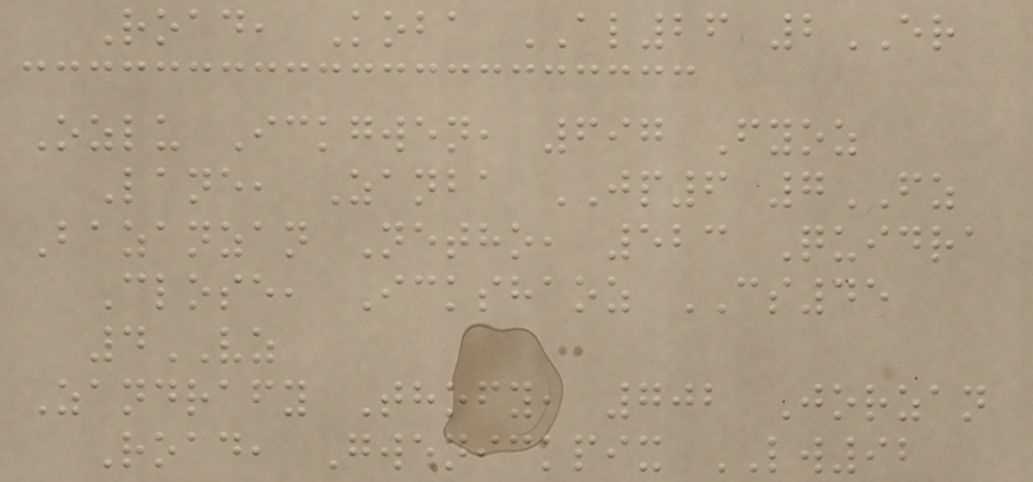Road, Koba AL26 2ER
Ozlu Ickgwen, 697 Fyoz
Lane, Zanba JP6 7FZ
Bazanzan Netho, 523 Quidra
Close, Ickshaoz CS45
4VZ
Zandrafy Thofy, 702 Jorzan
Road, Gwenickpix LW92
